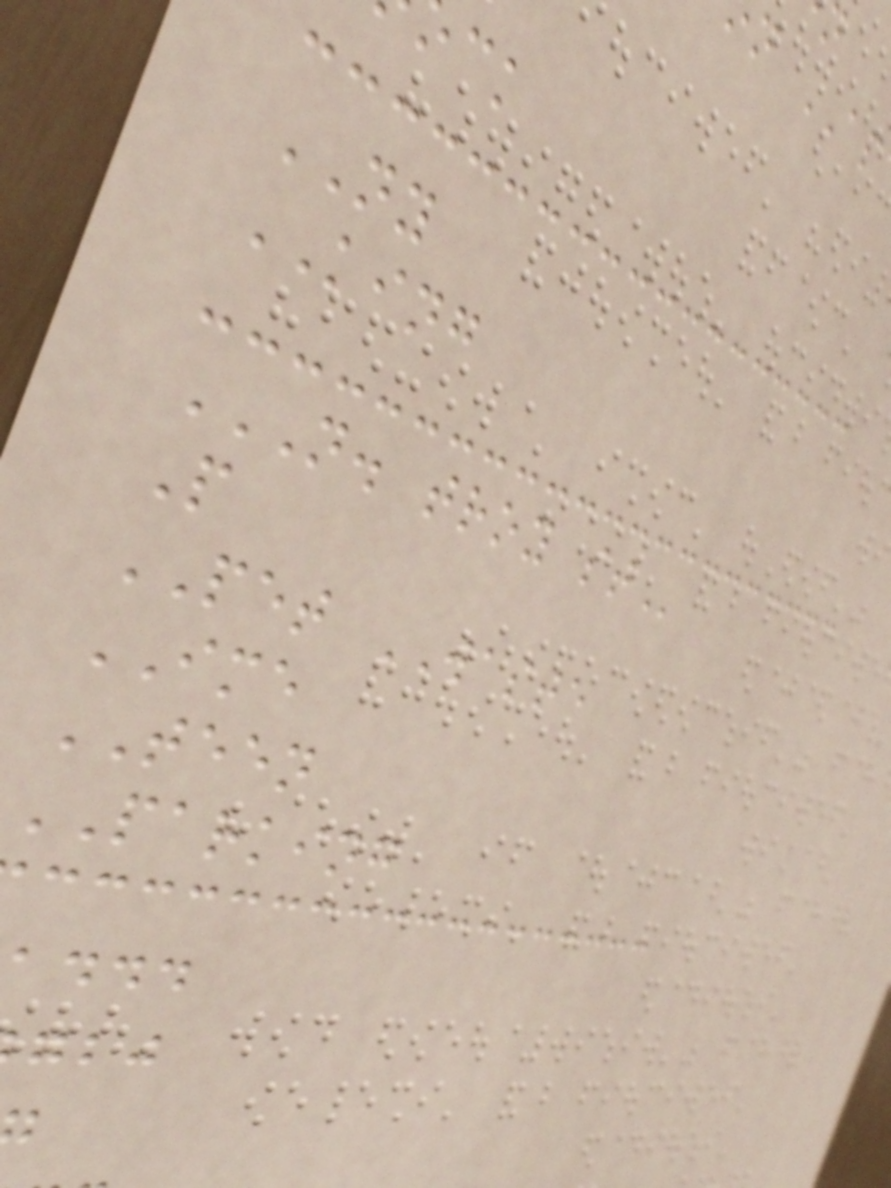n AP
NY
KING
N. TROY ST
P
PET WASTE
IME
TEEN
PARKING
